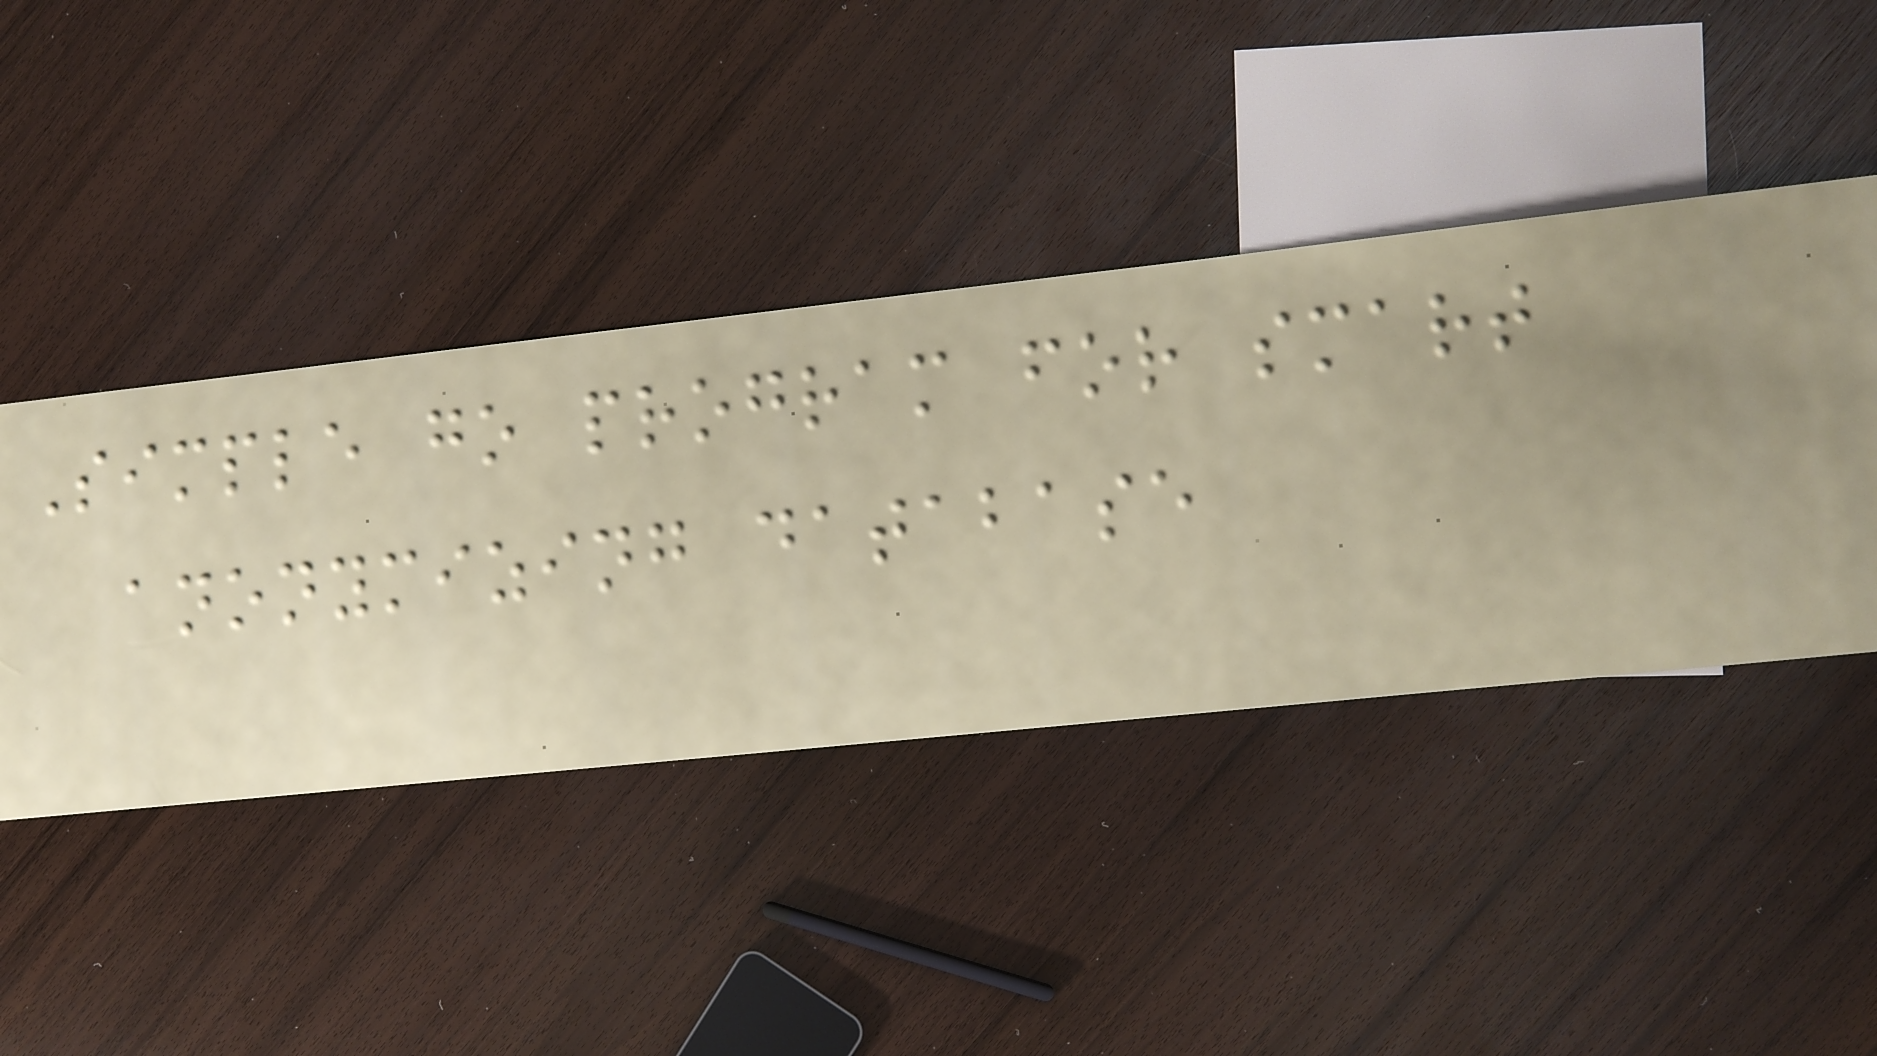Simple go program for smart
anonymizing database
